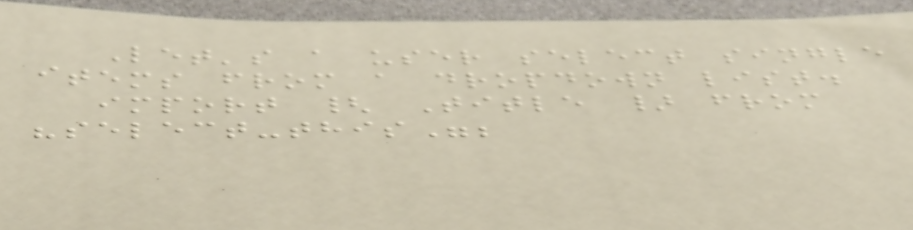Let's a user select single
items from a dropdown list.
import { Title } from
"select-this";
